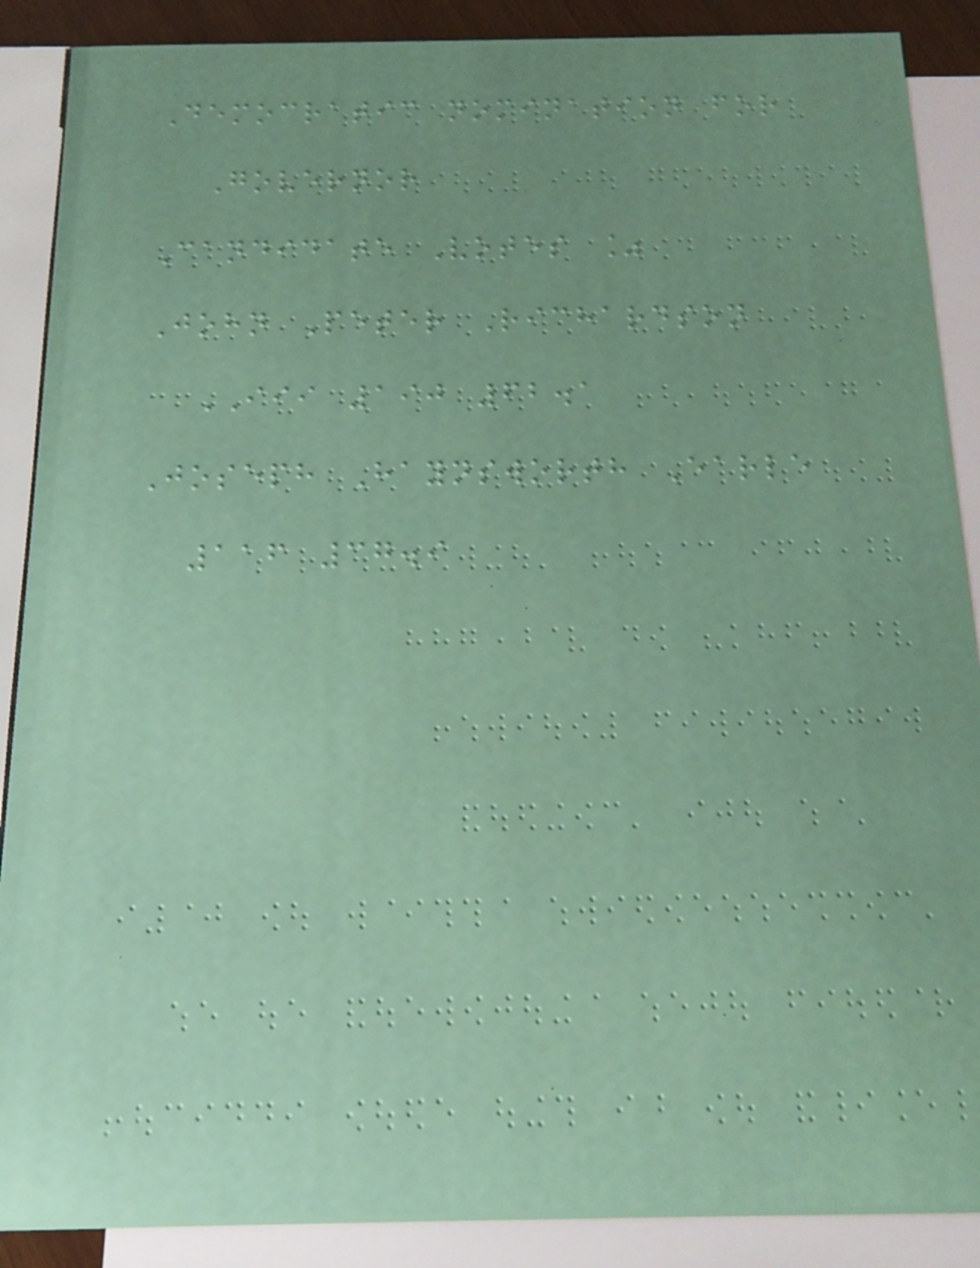Democratic nomination for
Governor
Candidate Votes %
John Peter Richardson
III 190 62.1
Joseph Haynsworth Earle
116 37.9
